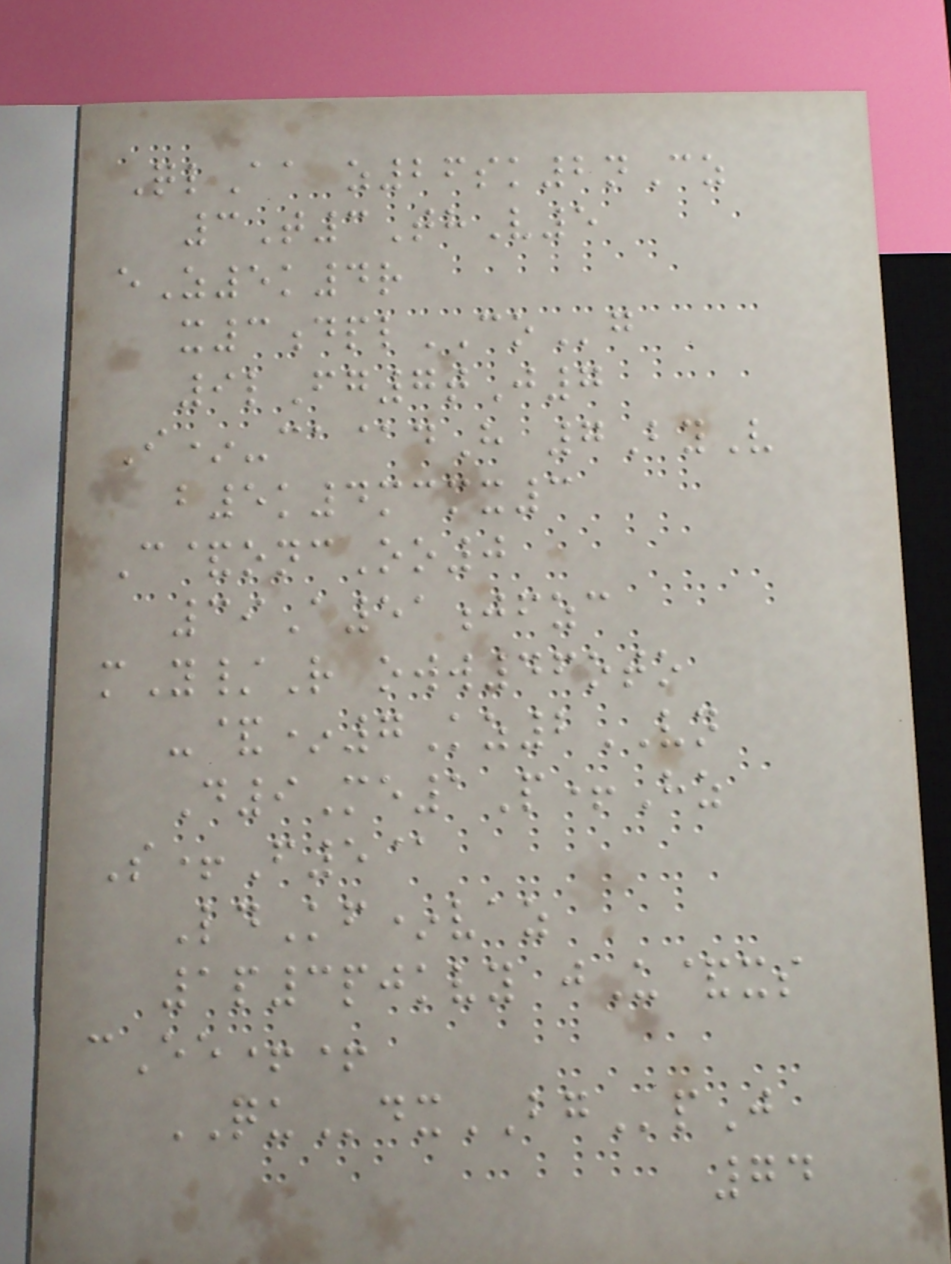QlAa z26sk2nCz
3T3ThV5
eZ5k4r
x3dplCOg
9lFg7tJ7
I*-ca@dH 7ByV
b5k4mcmx3
C&oncOo0
39A51jfzc
mY/R oww46oto
-&*7Kz2VN
D9Me1P+Hz
S+F5@
LdKf*vaz
1p3pjkvy jU&xs
cEe++
QUdxBGpJ
74
